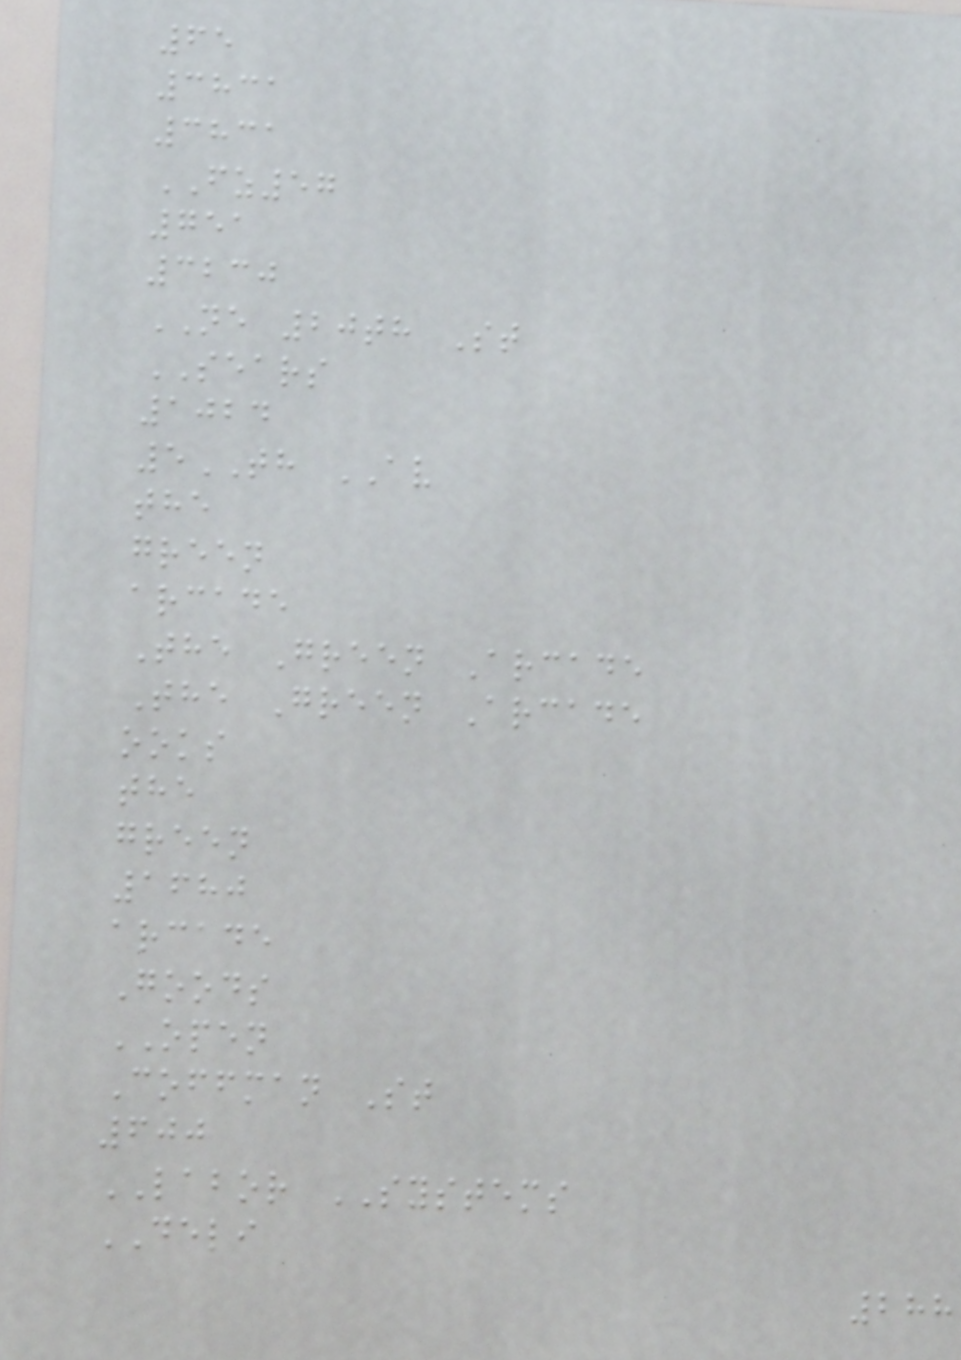65
3831
3831
FZ57
751
3230
NE 20th St
SEARS
1024
5TH AV
the
green
arcade
The Green Arcade
The Green Arcade
ooks
the
green
1680
arcade
Goods
OPEN
Coffman St
600
LABOR SYSTEMS
DELI
288
